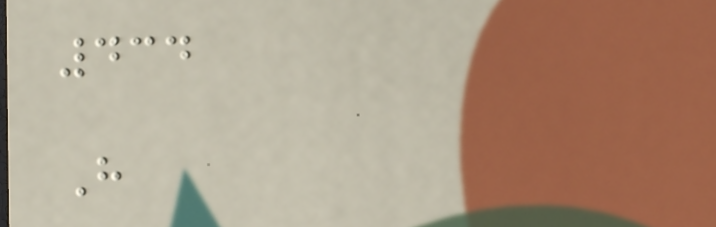434
H
